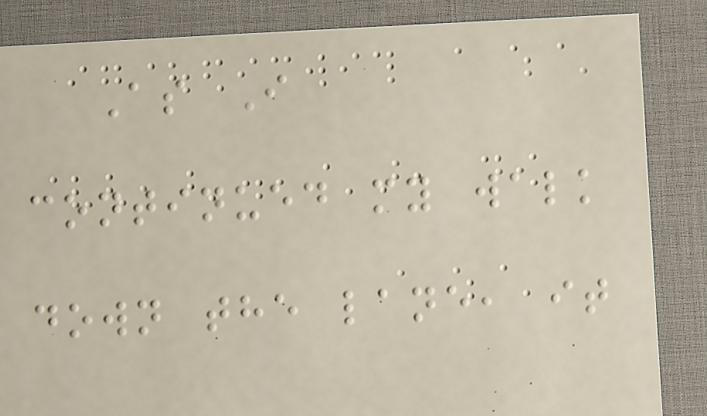As I
continued my walk
down the lane, it
